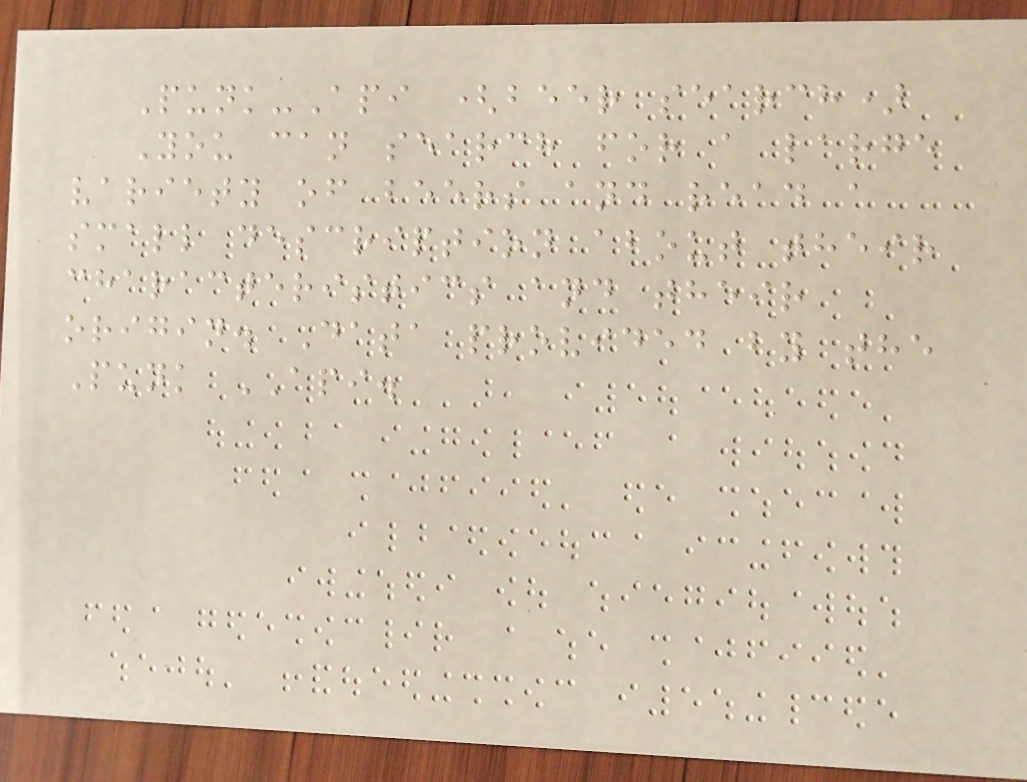Punk-Api (beer search)
You can search for a large
variety of beers and read a
small description about their
characteristics and their
origin. Data provided by the
Punk API.
